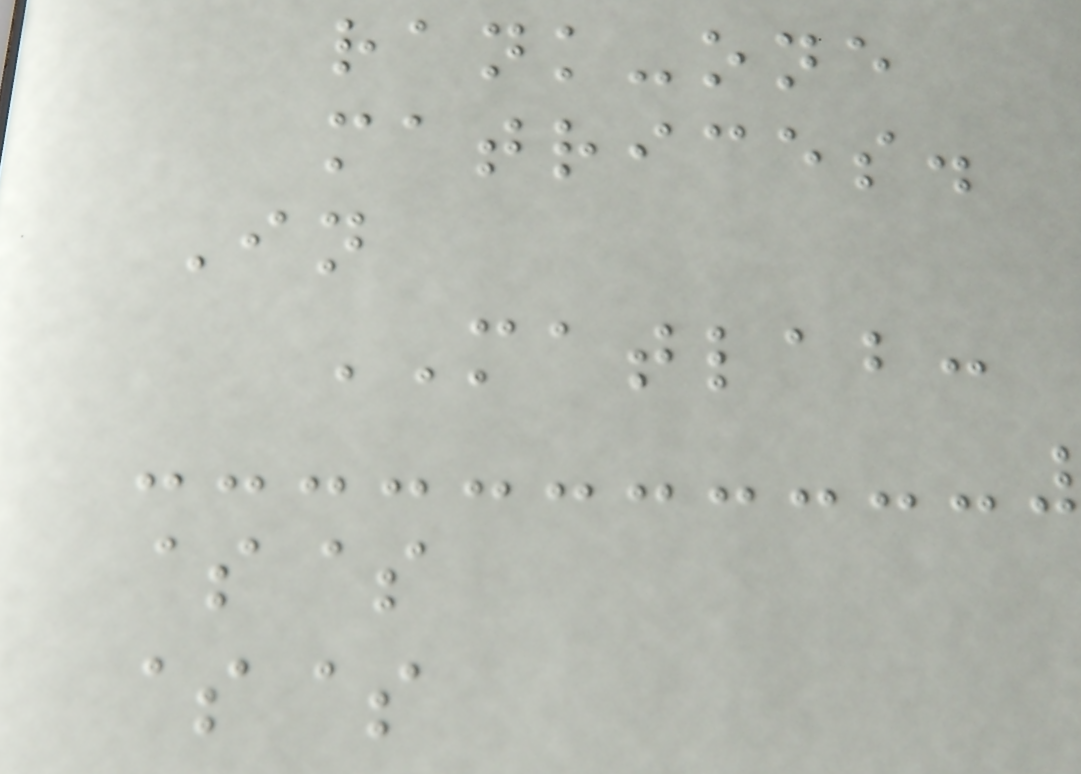rank-one
matrices.
In
MATLAB:
$$
$$
